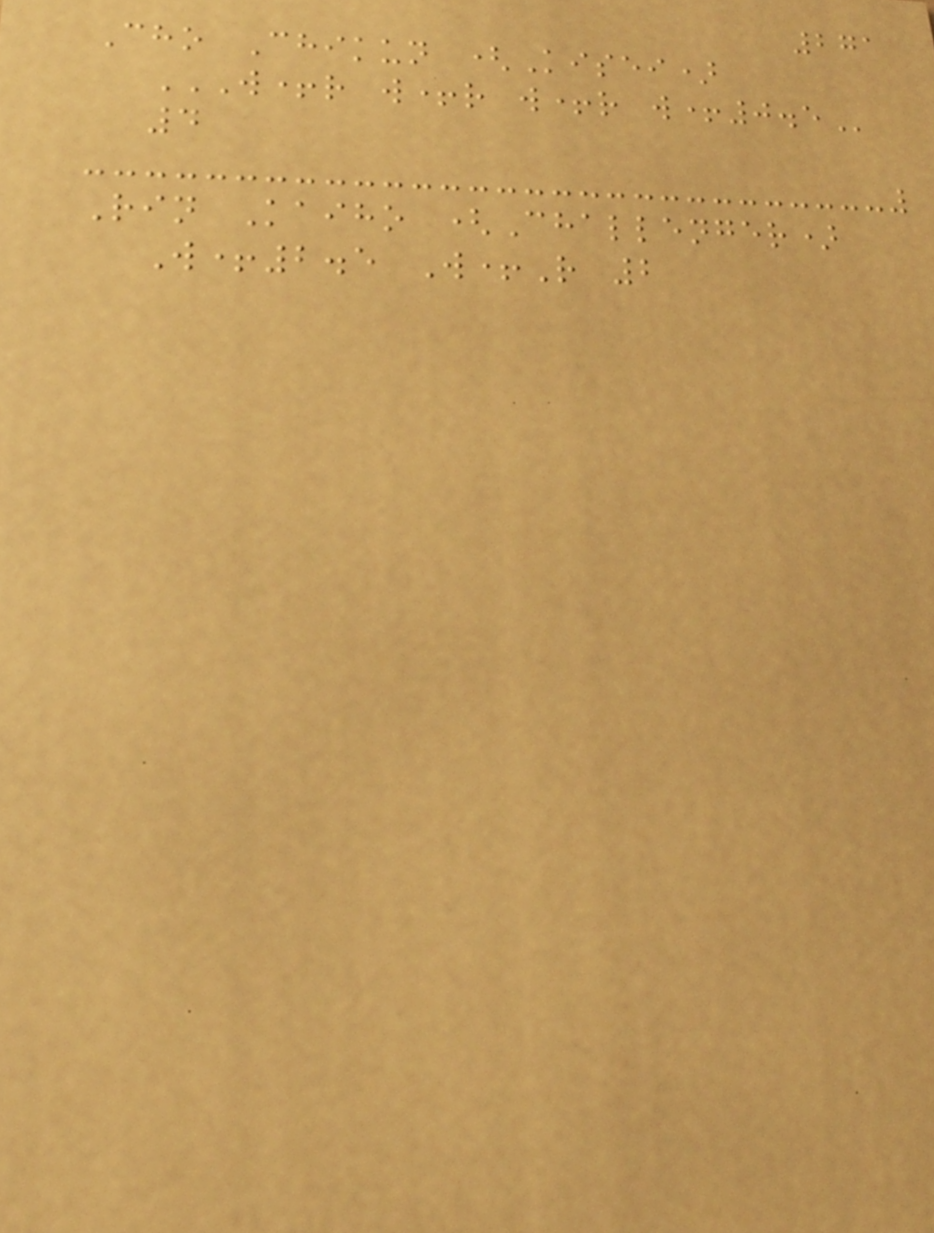271
Cho Chikun (Kisei)
W+R W+R W+R W+0.5
4
Rin Kaiho (Challenger)
W+2.5 W+R 2
